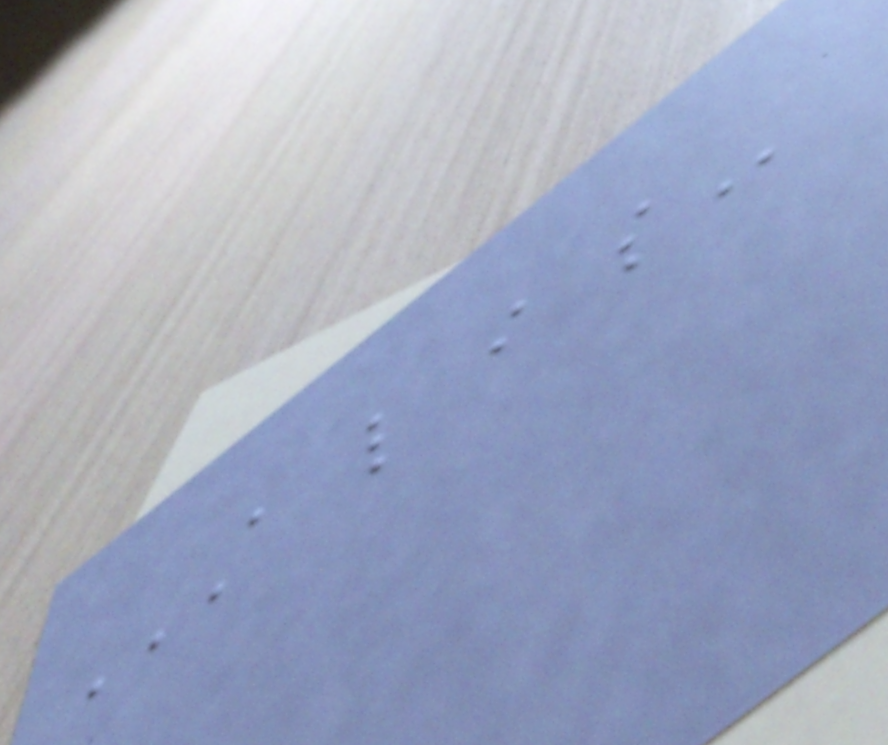A L I S
